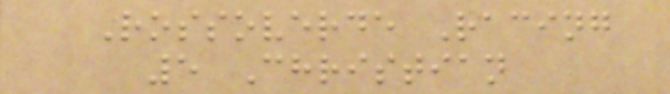Rossoverde Racing
5 Christian
